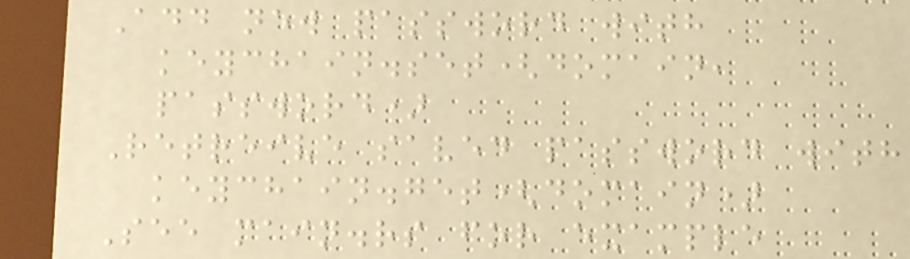Add new password with
keychain.set(domain,
password)
Retreive saved password with
keychain.get(domain)
See main.rs for example
